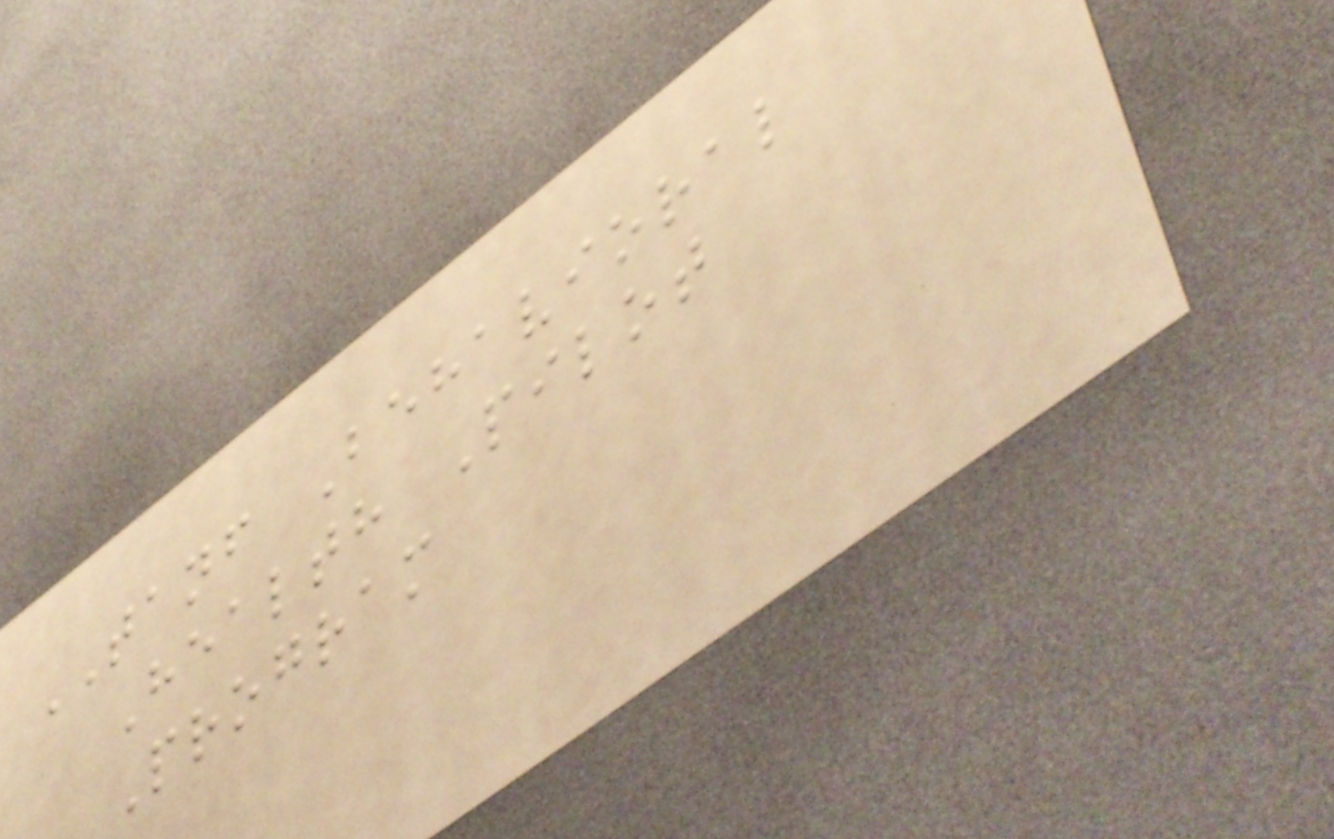TANF Behavioral
Health Pilot
Program
